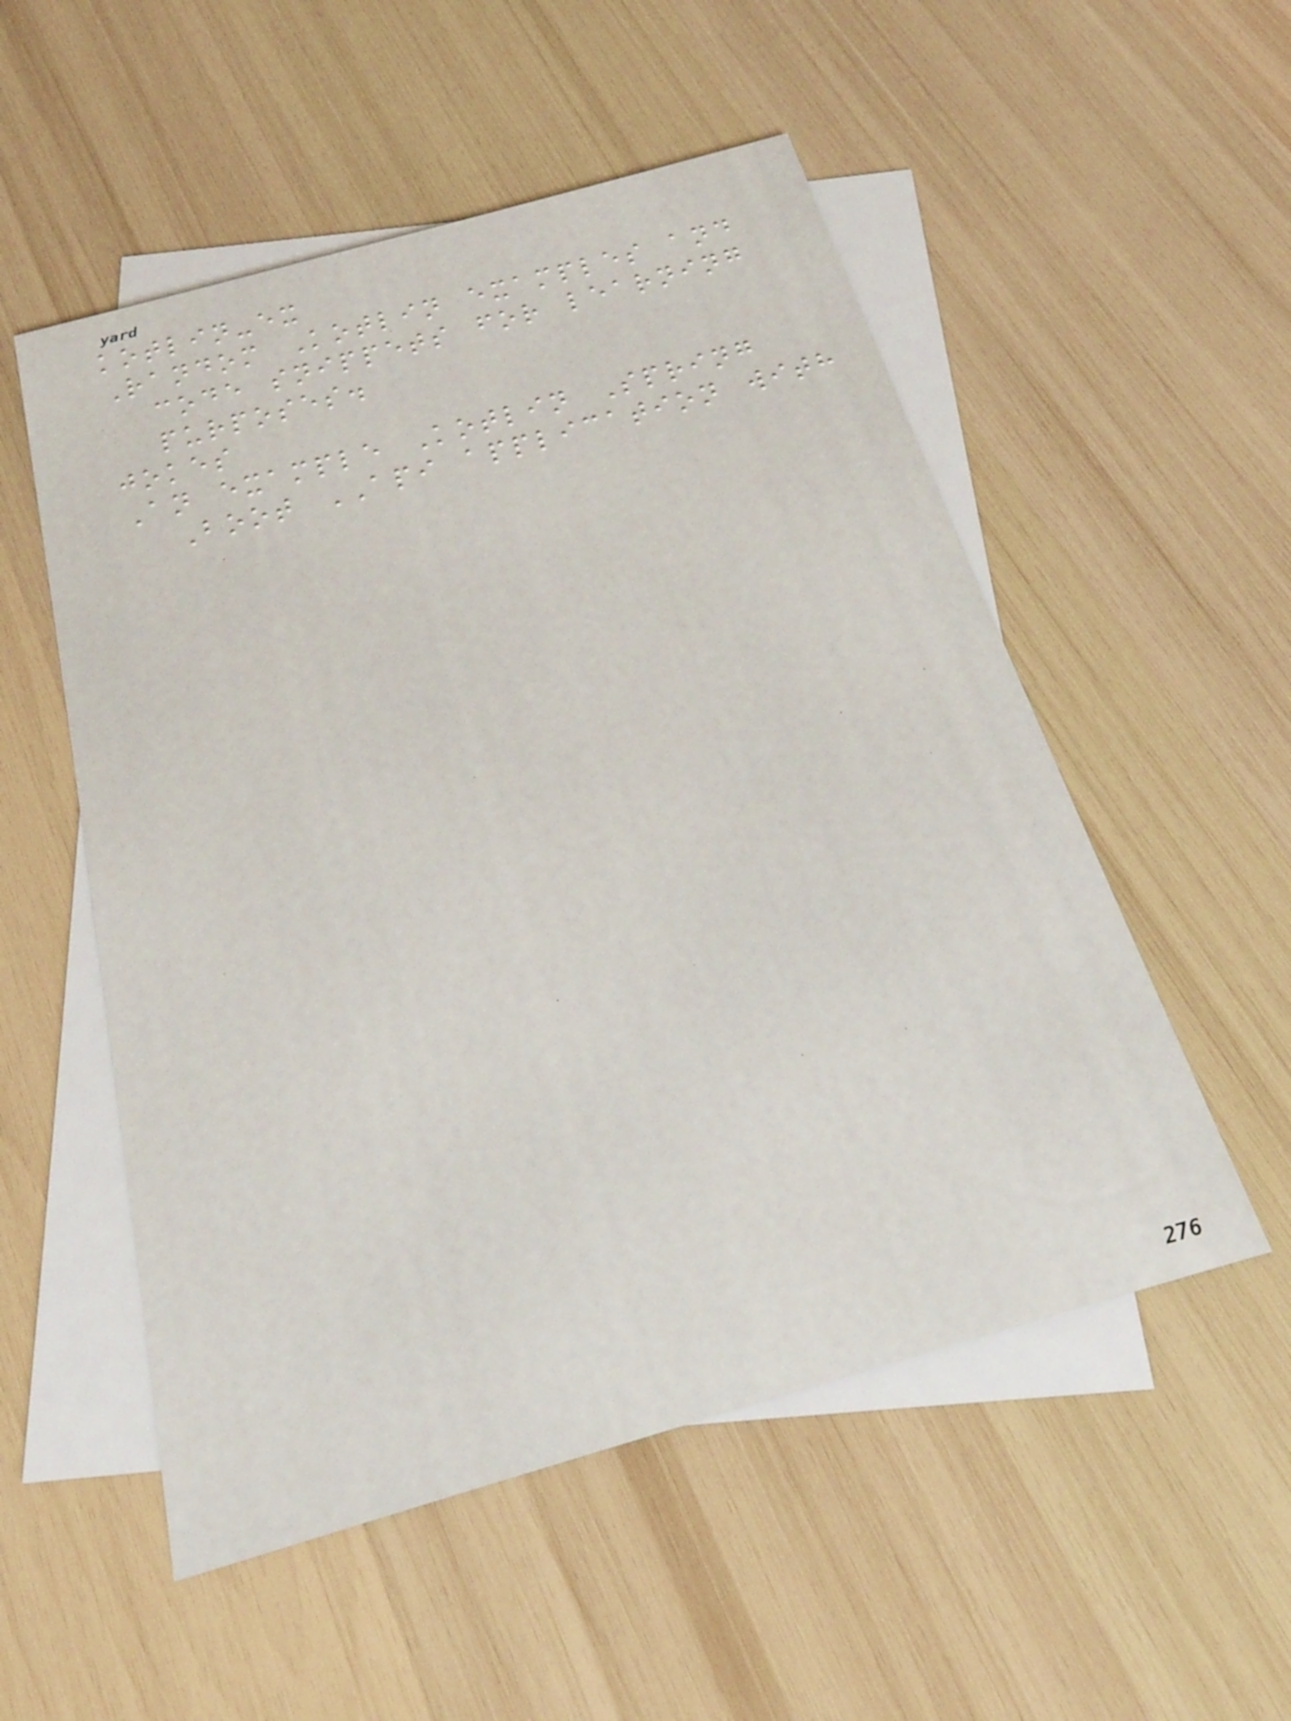kotlin-ex
Random Kotlin examples and
code snippets for learning
purposes.
jokes
An example Kotlin Spring
Boot API application with
